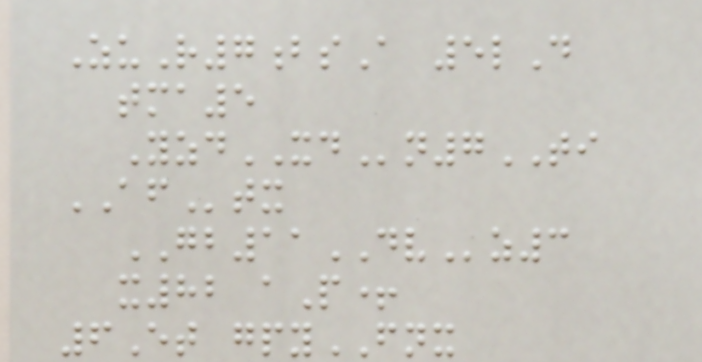ZuR7bsA 5lD
tma5
YzdXDn7TI
AFtx
GB11DVz3
x82 aP+
6Et gpyFNX
